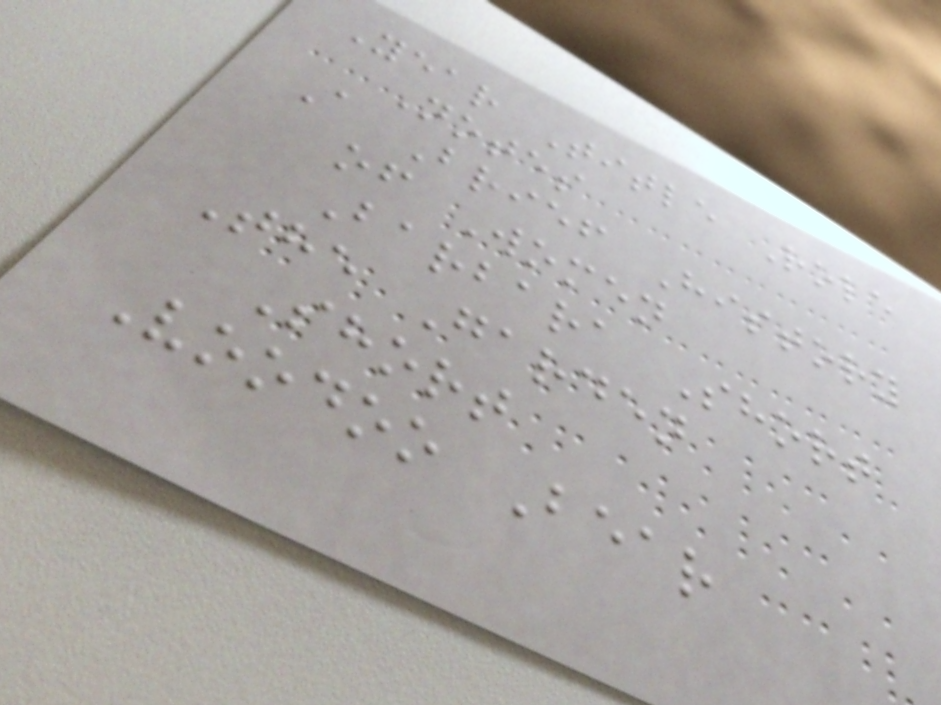Year Title Role
Notes
A Brief History
of Women
Barbara Short
The Garden
Short
Voodoo Bear
